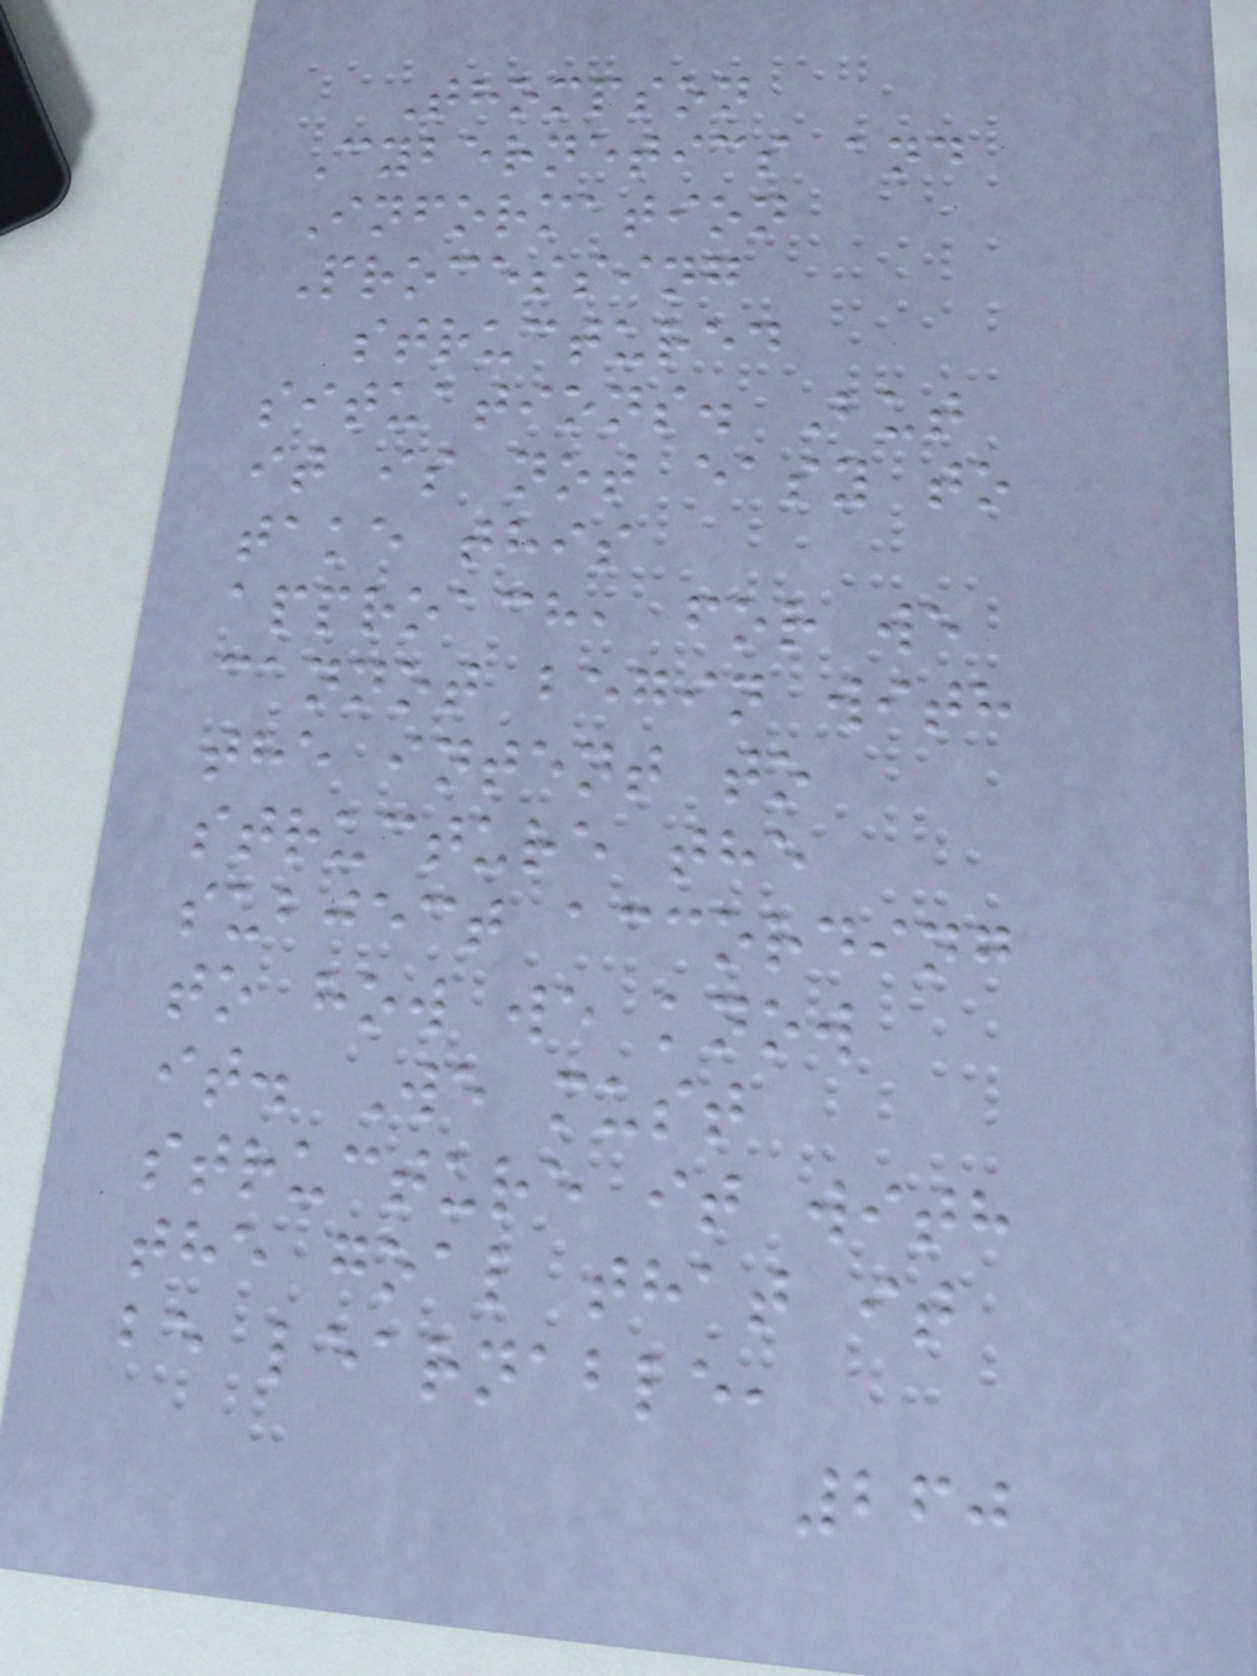Thompson
Cybernetics and
Information
Processing
structured
situations. But
it is not easy to
take this
approach, for we
cannot begin with
the intent to
structure the
subject according
to how we know
it. We must
structure it with
the goal that it
be learnable,
260
